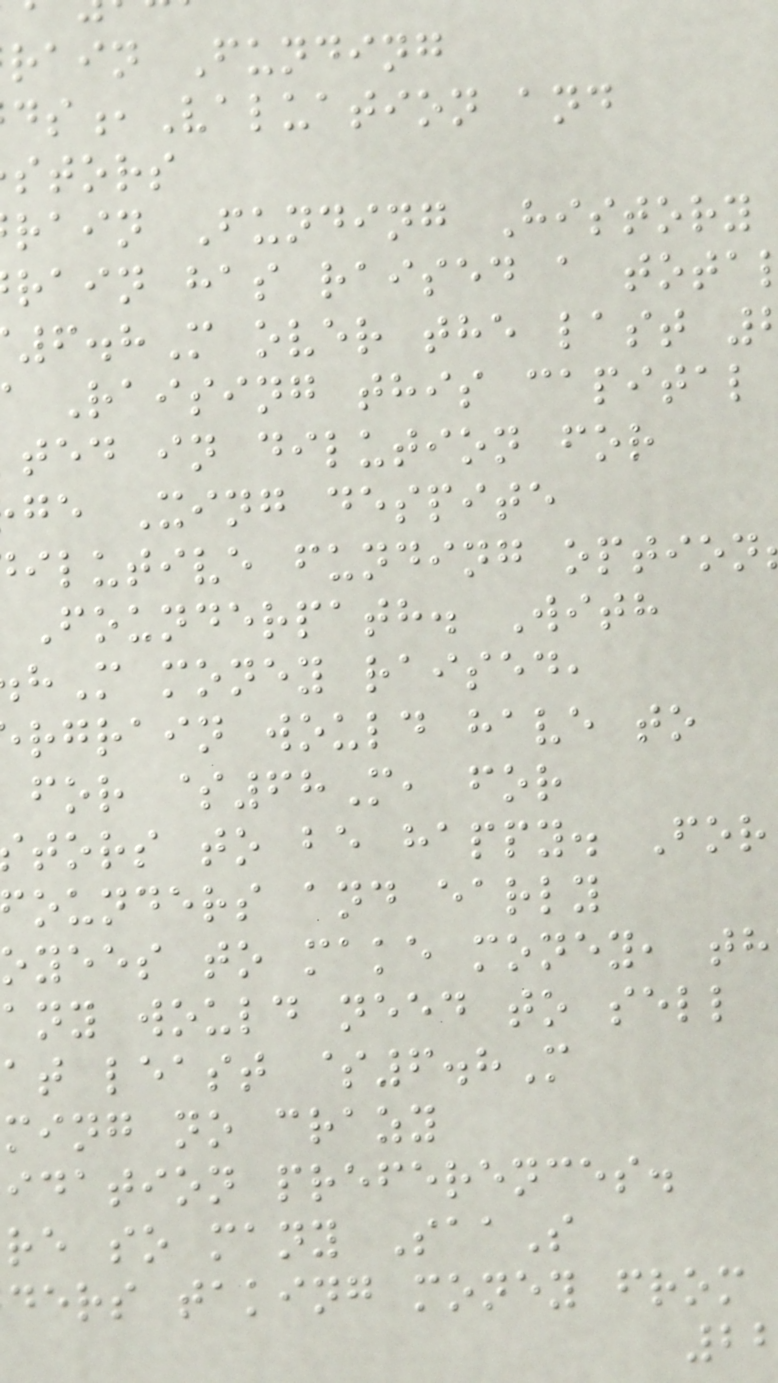rain Funding
ds,Valuation and
stors
rain Funding History
rain has raised a tota
6.8M over the last
Raising this capital
ted in dilution for
ge Xing despite
ilutive funding option
Founderpath. With
M money raised,
rgrain would have to
for $68M, for
tors to be happy. For
ounders and early
oyees to make money, th
any would need to sell
at least $6.8M
ming no crazy
idation preferences.
re so many SaaS
ders taking money from
